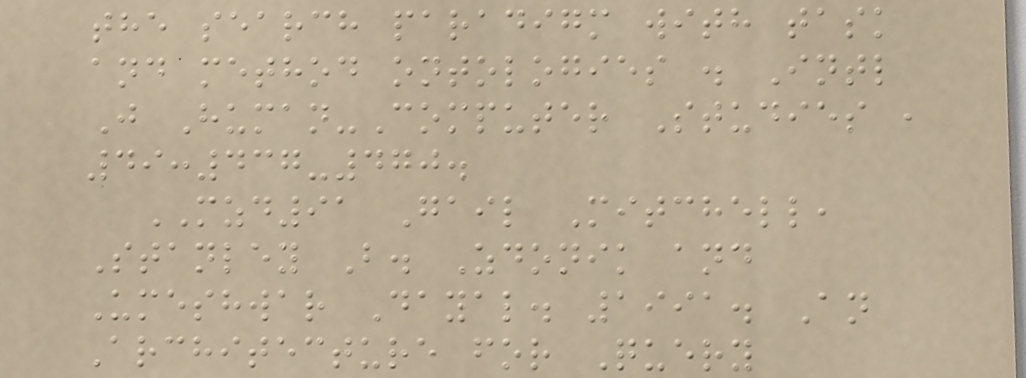the search paradigm with task
and method ontologies . Intl
J Human-Computer Studies ,
49:437-470.
MZD91 Gail Mitchell,
Stanley B. Zdonik and
Umeshwar Dayal. 1991. An
Architecture for Query
